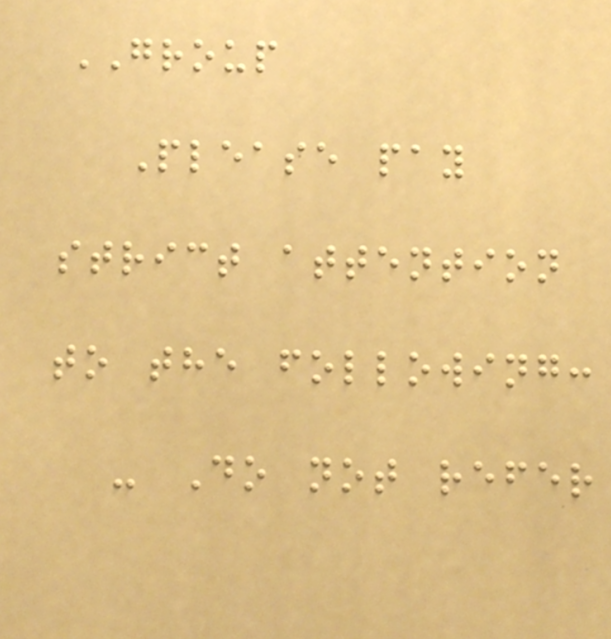GROUP
Please pay
strict attention
to the following:
- Do not refer
